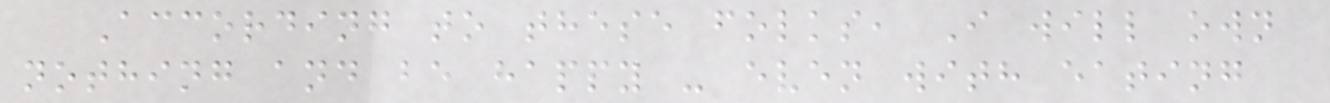According to these folks, I will own
nothing and be happy - even with eating
